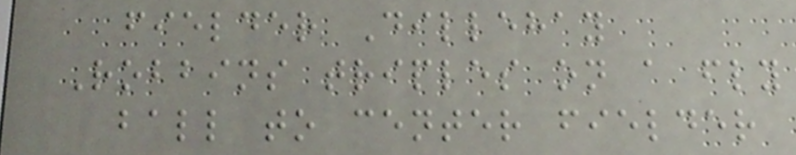fielder Dillehay
Robbins triples on a fly
ball to center fielder
